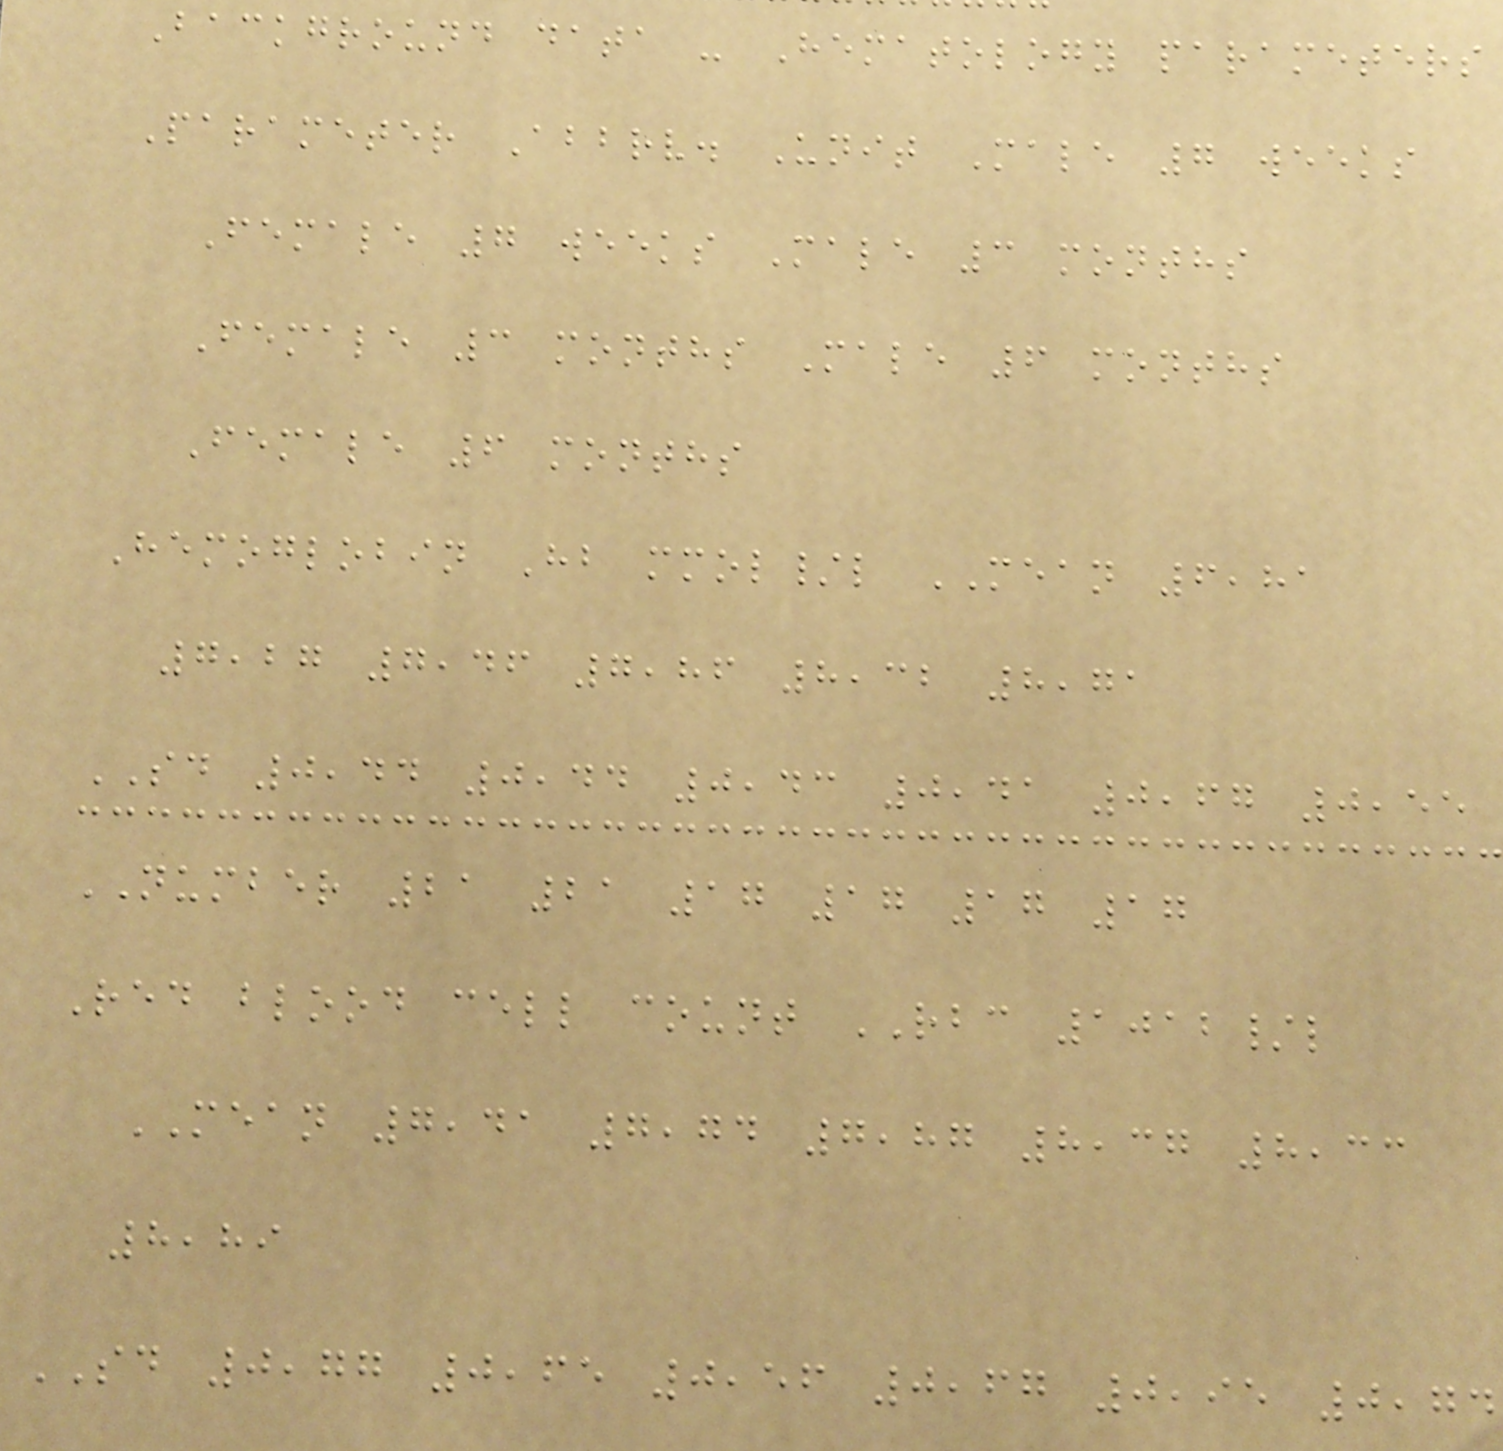Background data - Hematology parameters
Parameter Abbrv. Unit Male 7 weeks
Female 7 weeks Male 3 months
Female 3 months Male 6 months
Female 6 months
Hemoglobin Hb mmol/l MEAN 6,81
7,27 7,46 7,86 8,32 8,71
SD 0,44 0,44 0,43 0,41 0,67 0,55
NUMBER 21 21 17 17 17 17
Red blood cell count RBC 1012/l
MEAN 7,41 7,74 7,87 8,37 8,33
8,89
SD 0,77 0,65 0,56 0,67 0,95 0,74
